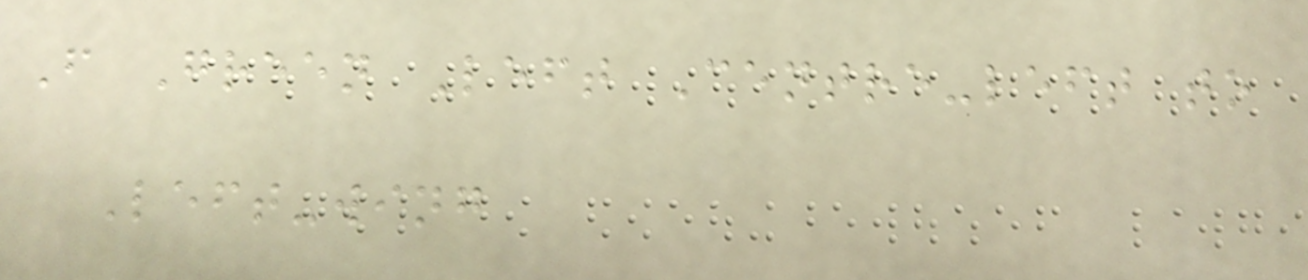F Green Left Centre-left to
Left-wing
